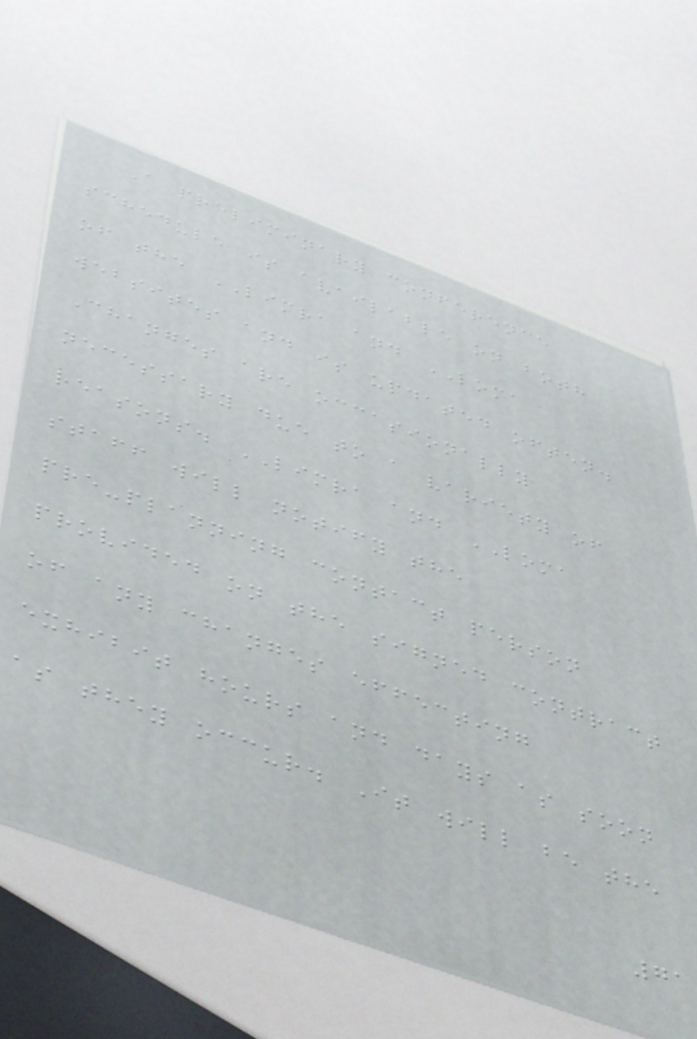A preliminary conference
schedule is available on both
of the LIMRA and LOMA
websites and is updated often.
Changes are occasionally
necessary due to a variety of
reasons. LIMRA and LOMA
staff will notify the
pre-planning contact person
provided on the signed contract
of any changes effecting
exhibit hours and days as soon
as they occur. It will be the
71
